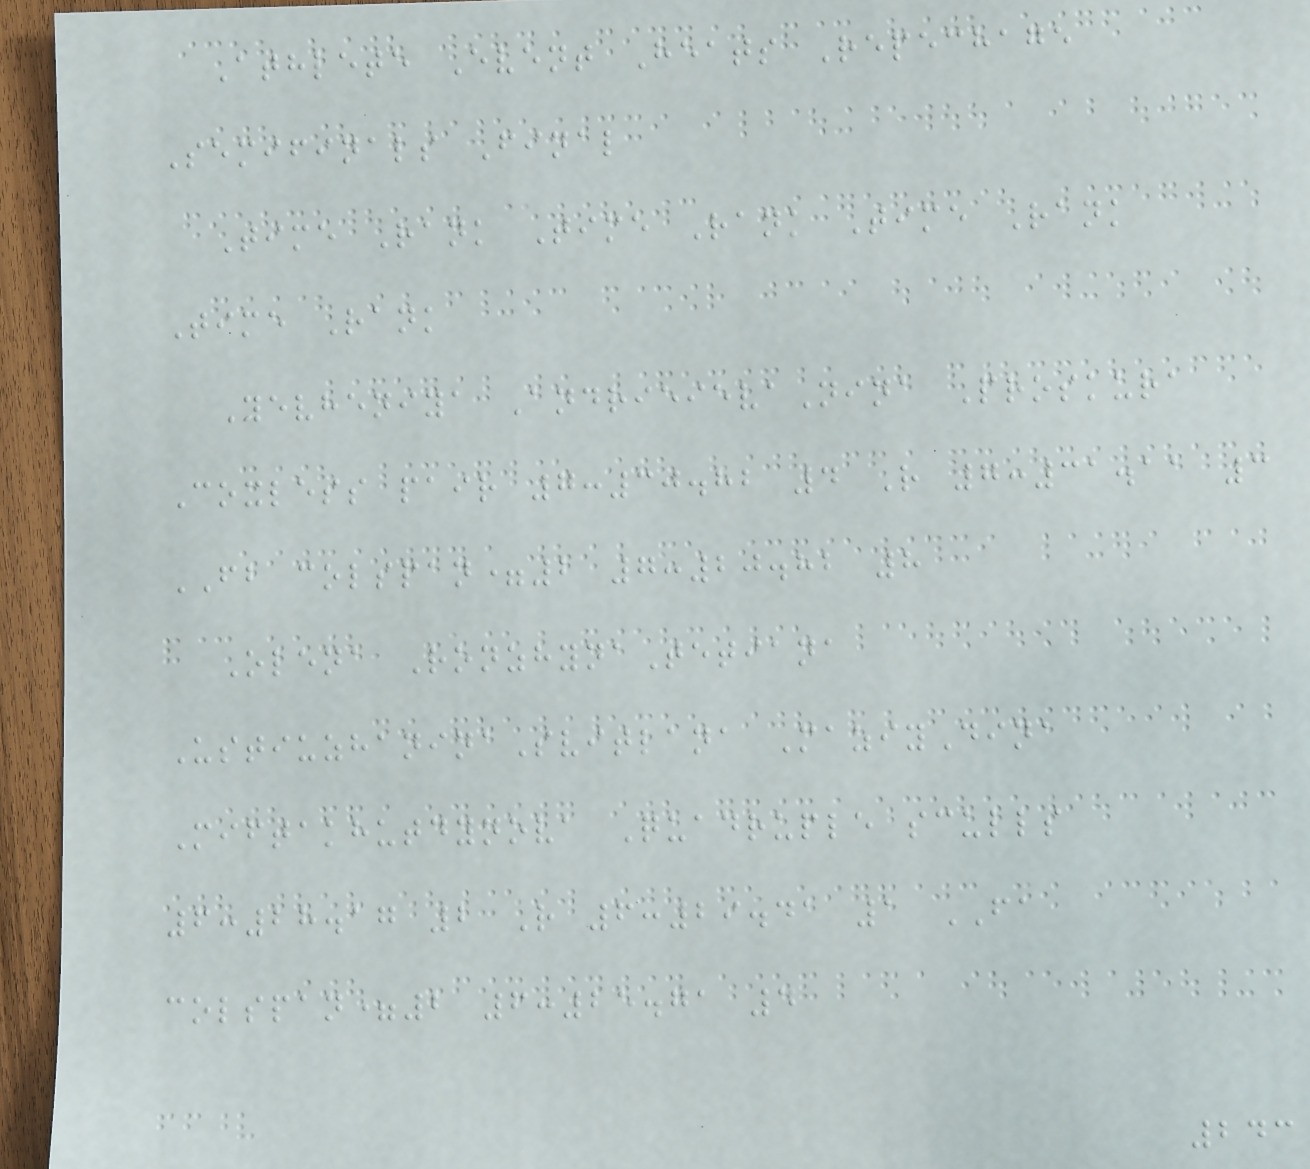Athlete Event Heats Repechage
Semifinals Final
Time Rank Time Rank Time Rank
Time Rank
Yevheniya AndrieievaNina Proskura
Coxless pair 7:30.82 4 R 7:31.11 3
FB colspan=2 7:20.82 8
Olena RonzhynaTetiana
UstiuzhaninaSvitlana MaziyDina
Miftakhutdynova Quadruple sculls
6:28.17 2 R 6:29.41 1 FA
colspan=2 6:25.71 4
243
